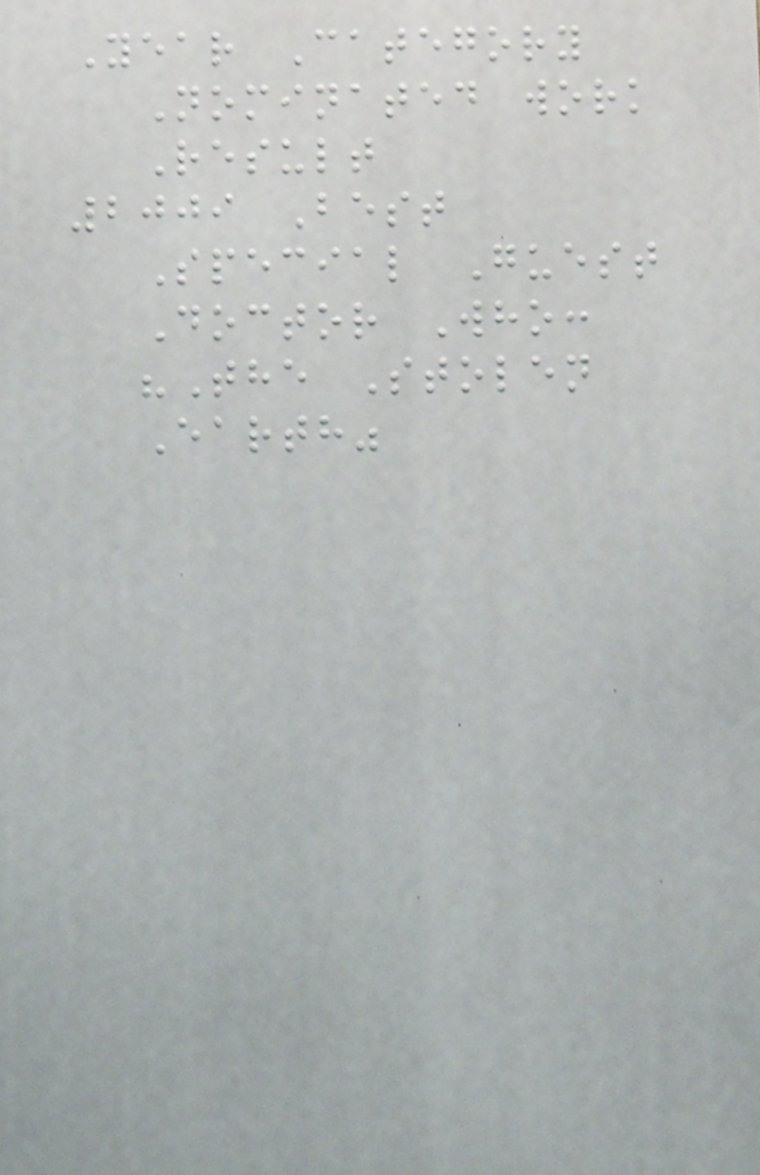Year Category
Nominated work
Result
2009 Best
Special Guest
Doctor Who:
"The Stolen
Earth"
